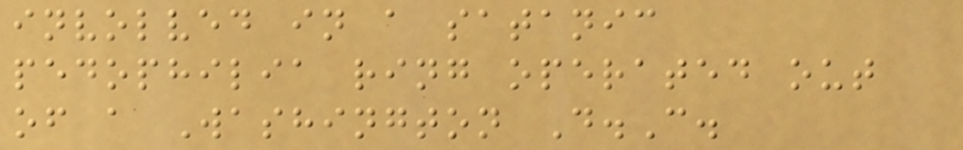involved in a satanic
pedophilia ring operated out
of a Washington D.C.
